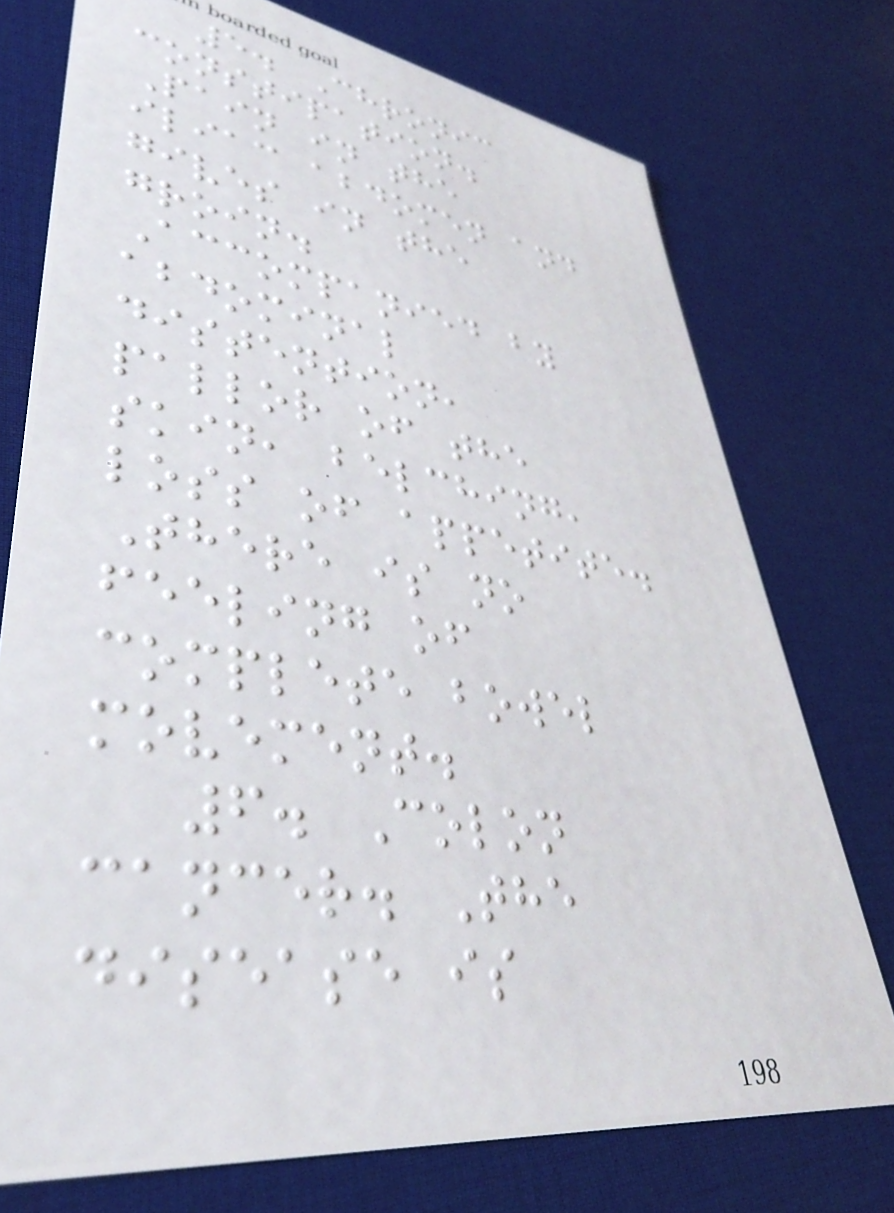5. Chronic
constipation.
Pain in the
iliac abdomen and
gives in the
groin.
Accompanied by
abdominal
distention,
pallor of the
skin, belching,
loss of appetite.
There is no
feeling of
complete bowel
movement.
6. Colon
cancer. The
disease is
